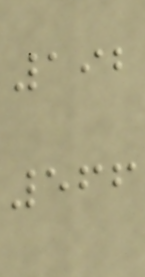192
566
